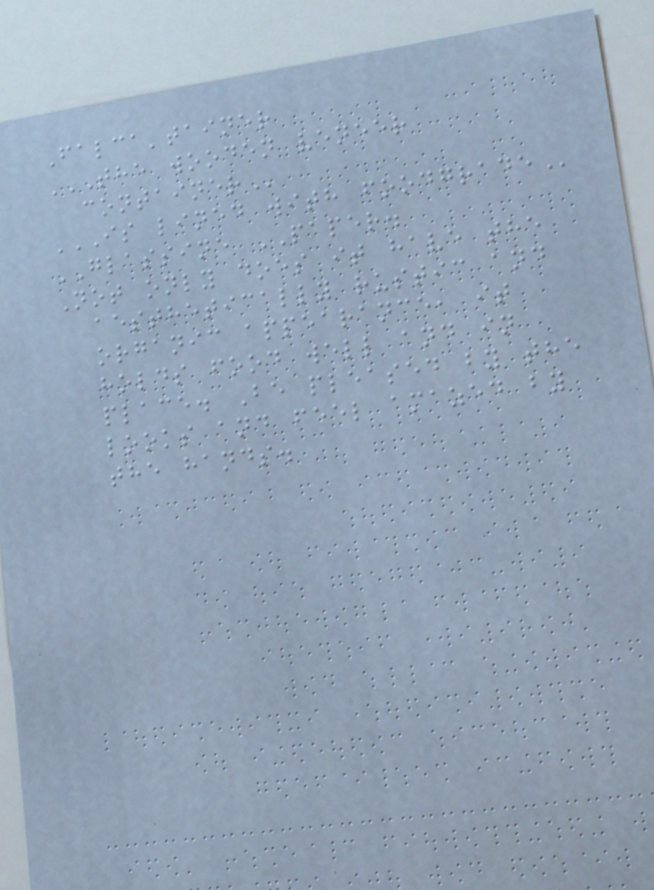Falca'tainer
THE WOODEN VENEER
CONTAINER
IS LINED WITH FOODGRADE
GLASSINE PAPER.
Not only does it have the
aesthetically rustic and
organic appearance, it
holds food well and in
place. Be pleased by the
looks and feel amazed by
the hands.
